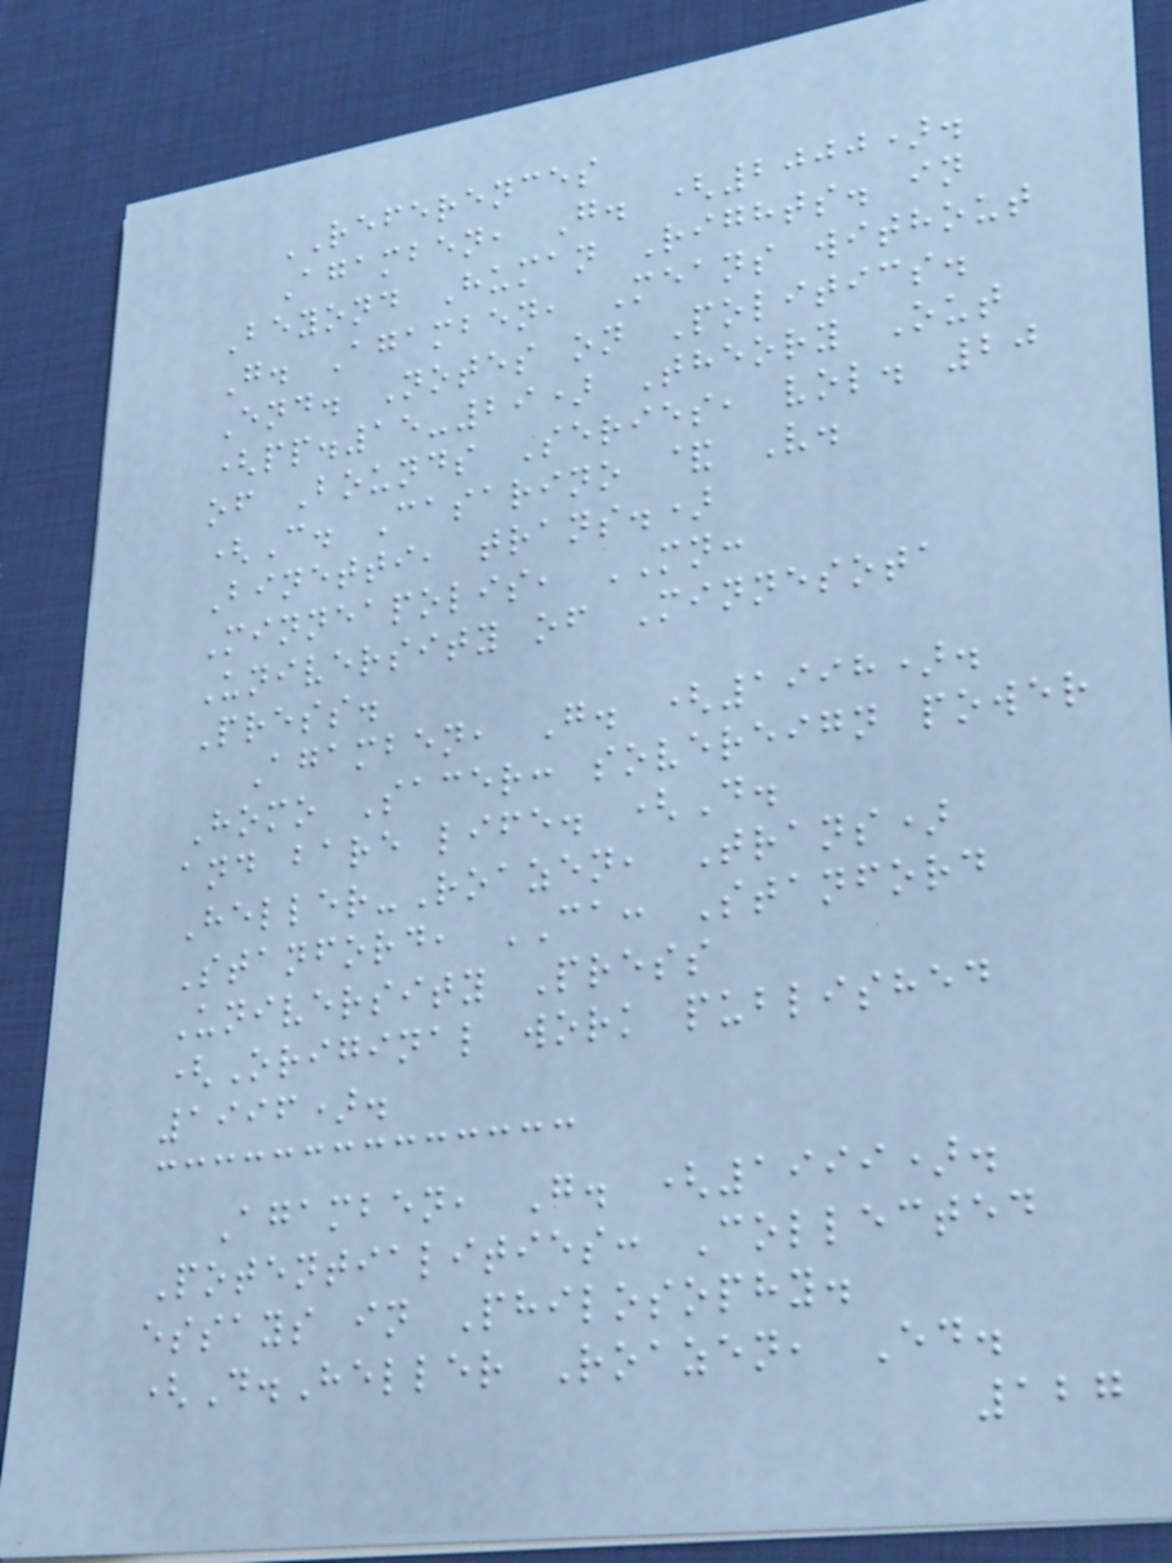REFERENCES
Agamben, G. (2000).
Beyond Human Rights. in
G. Agamben, Means without
End. Notes on Politics.
(pp.15-29) Theory Out
of Bounds Series, vol. 20
(C. Casarino & V.
Binetti, trans.)
Minneapolis, MN:
University of Minnesota
Press.
Agamben, G. (1998).
Homo Sacer: sovereign power
and bare life. (D.
Heller-Roazen, Trans)
Stanford, CA: Stanford
University Press
(Original work published
1996).
Agamben, G. (1999).
Potentialities: Collected
essays in Philosophy.
(D.Heller Roazen, Ed.
127
